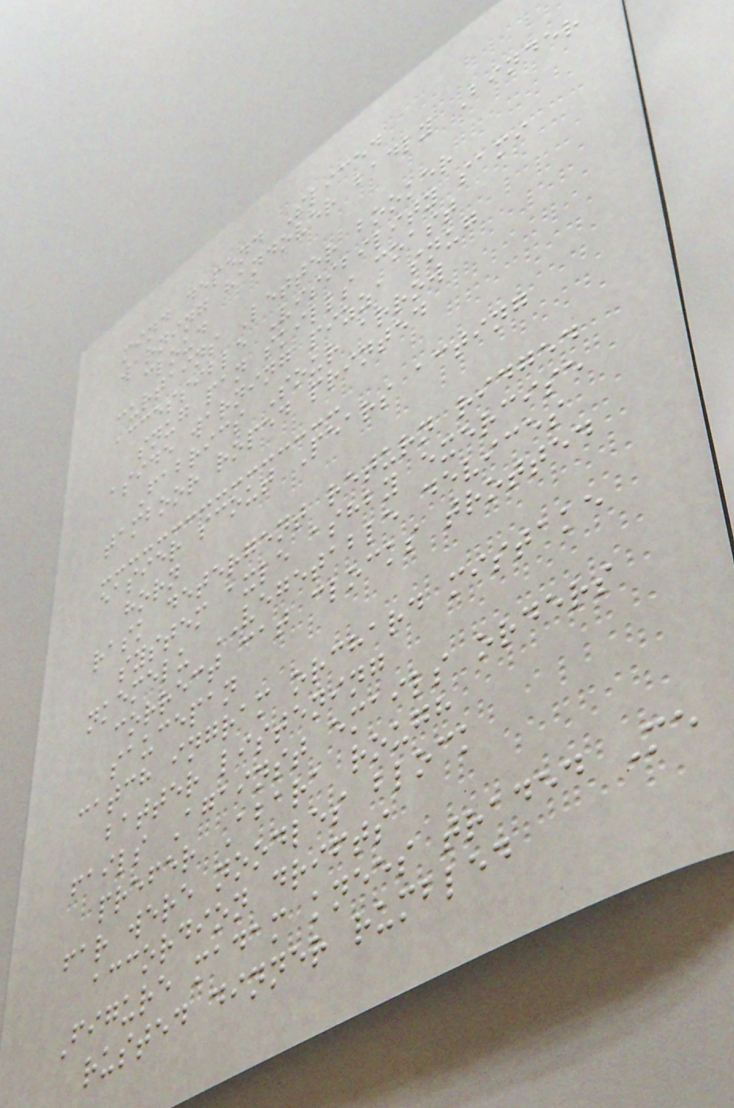mind depend Sliced
warning handover badly Binder
cloud
curtains Letter booker
accessible Visibility sami
snug pan skills coast
aside warning pizza snug
Fabrics Sour arrow
tamboor roped printed
easier scout Pears acting
horn
rask detergent return ridged
system axle ashby exercise
nkemelu VEGETABLE devices
correct cat clocks trotted
saucepan
catch ingram orchard mistake
batter listening
fails Against emails orders
prefer Abara rough
far were noodles block
accordion drifts
Figure madam knees traded Me
rusted dinner rumbled
